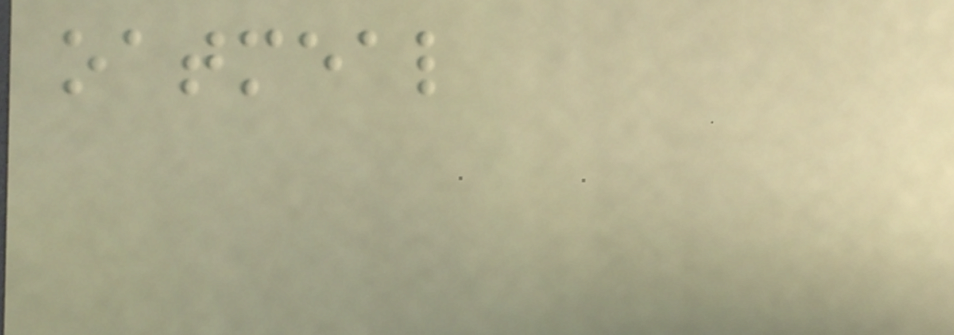oatmeal
